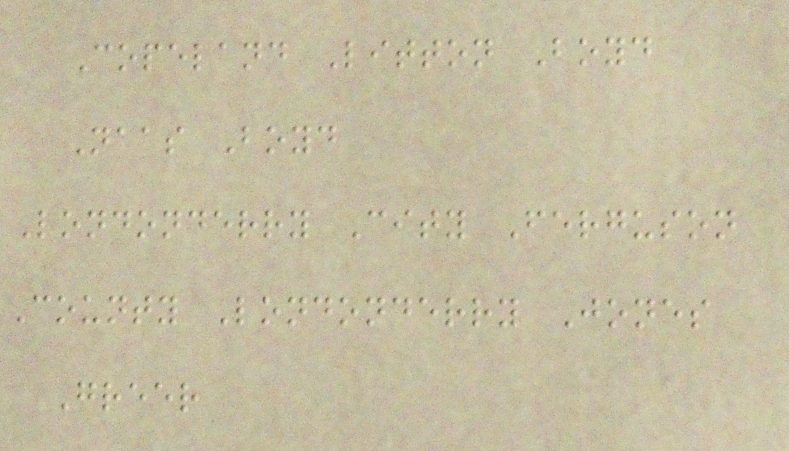Copeland Litton Boyd
Naas Boyd
Londonderry City Ferguson
County Londonderry Jones
Greer
